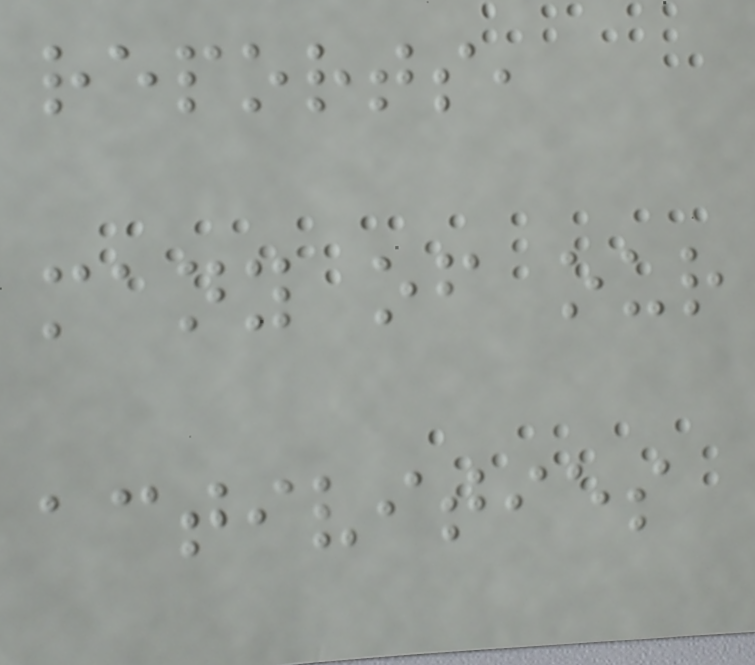reports,
many of our
activities
